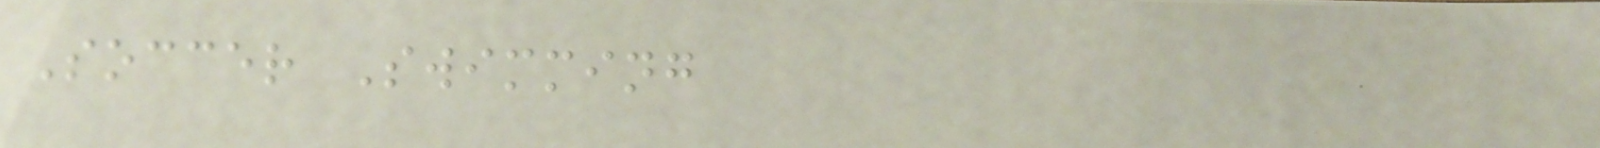Soccer Swimming
